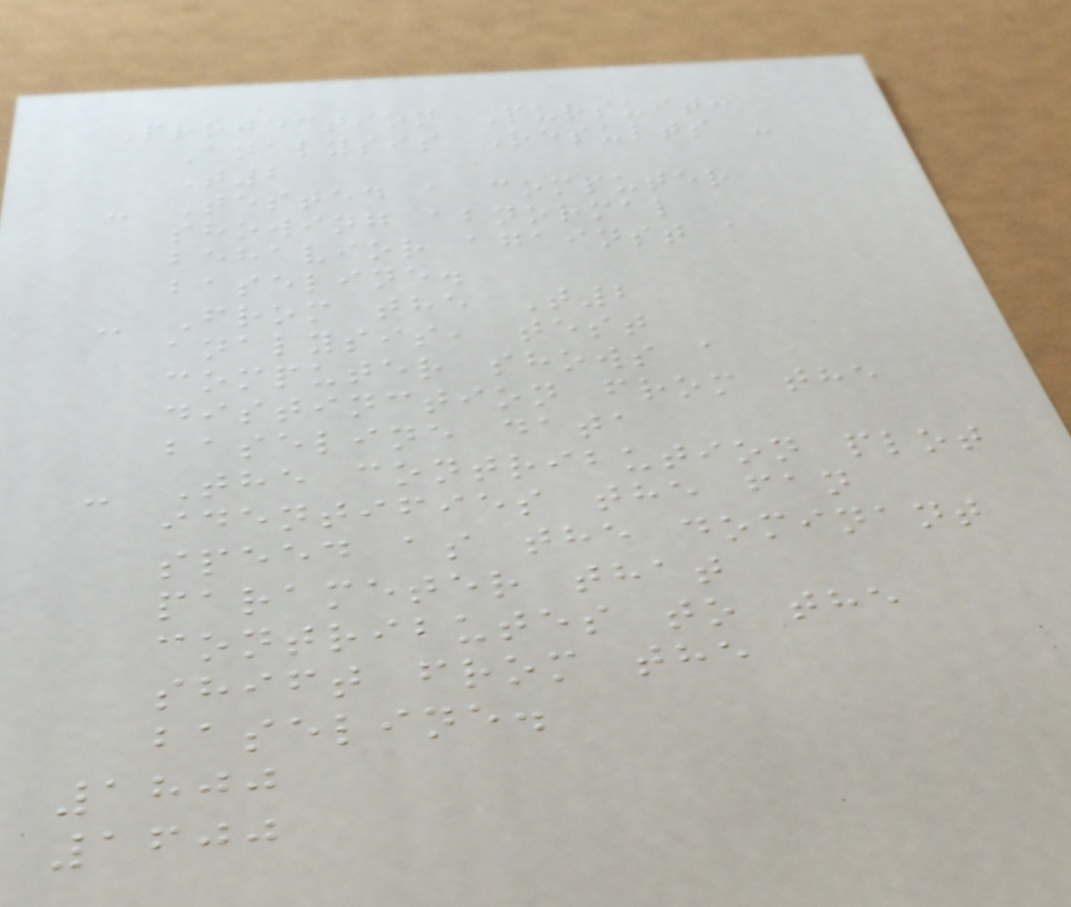Projection Pursuit:
Analysis Results -
T2
- Tested a computer
showing abnormal
behavior against a
baseline.
- From the T2
analysis, test
computer shows a
distinction from the
baseline data
- The contribution plot
identifies the fan
speed as the dominant
parameter that
contributes to the
shift from the
baseline.
1800
1600
